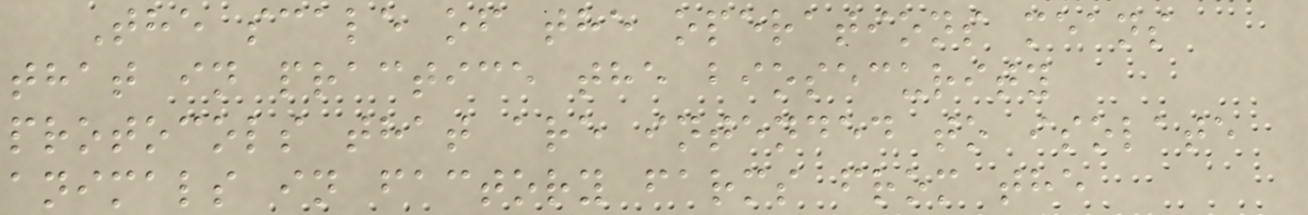The scale of the operations means
that in practice the biosecurity
protocols that are intended to isolate
animals in factory farms from the
